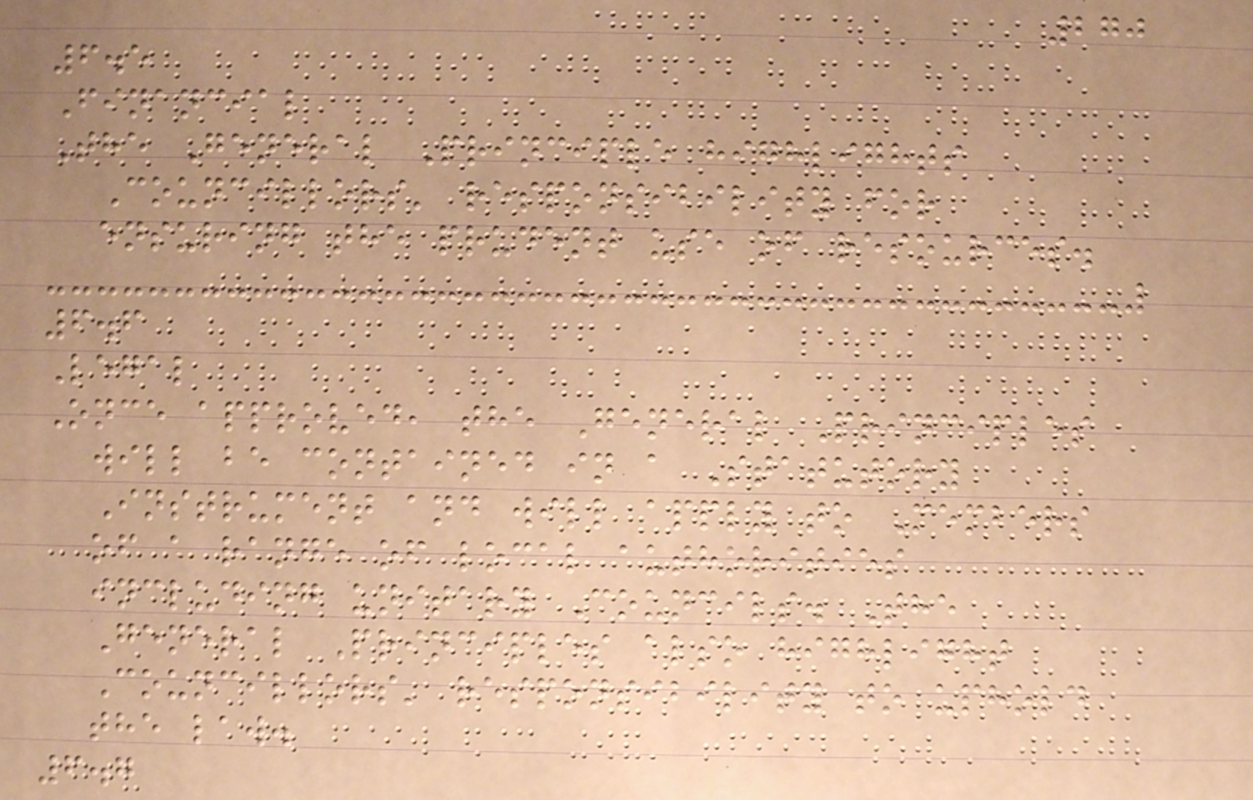270
6.5
Financial
The General Principle highlights
Councillors' responsibility for
ensuring the prudent use of resources.
6.6
Legal
Once approved, the General Principles
will be contained in a Statutory
Instrument and will apply to Members
of a range of local authorities
including unitary Councils. The
General Principles also highlight
Councillors' responsibility to uphold
the law.
6.7
